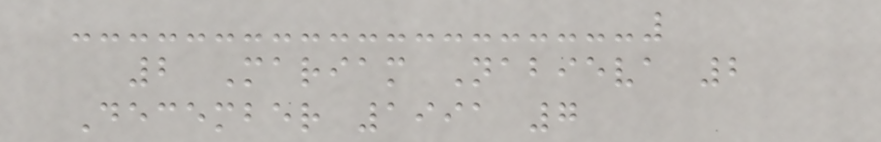2 Mariam Nabieva 2
December 1991 7
